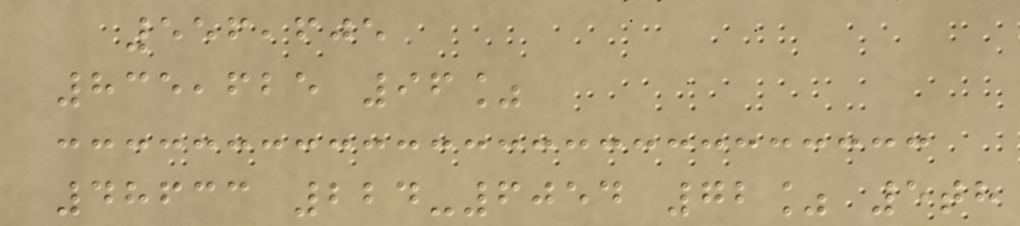556,605
835,625 96%
48633 224-6054 72% 5th
